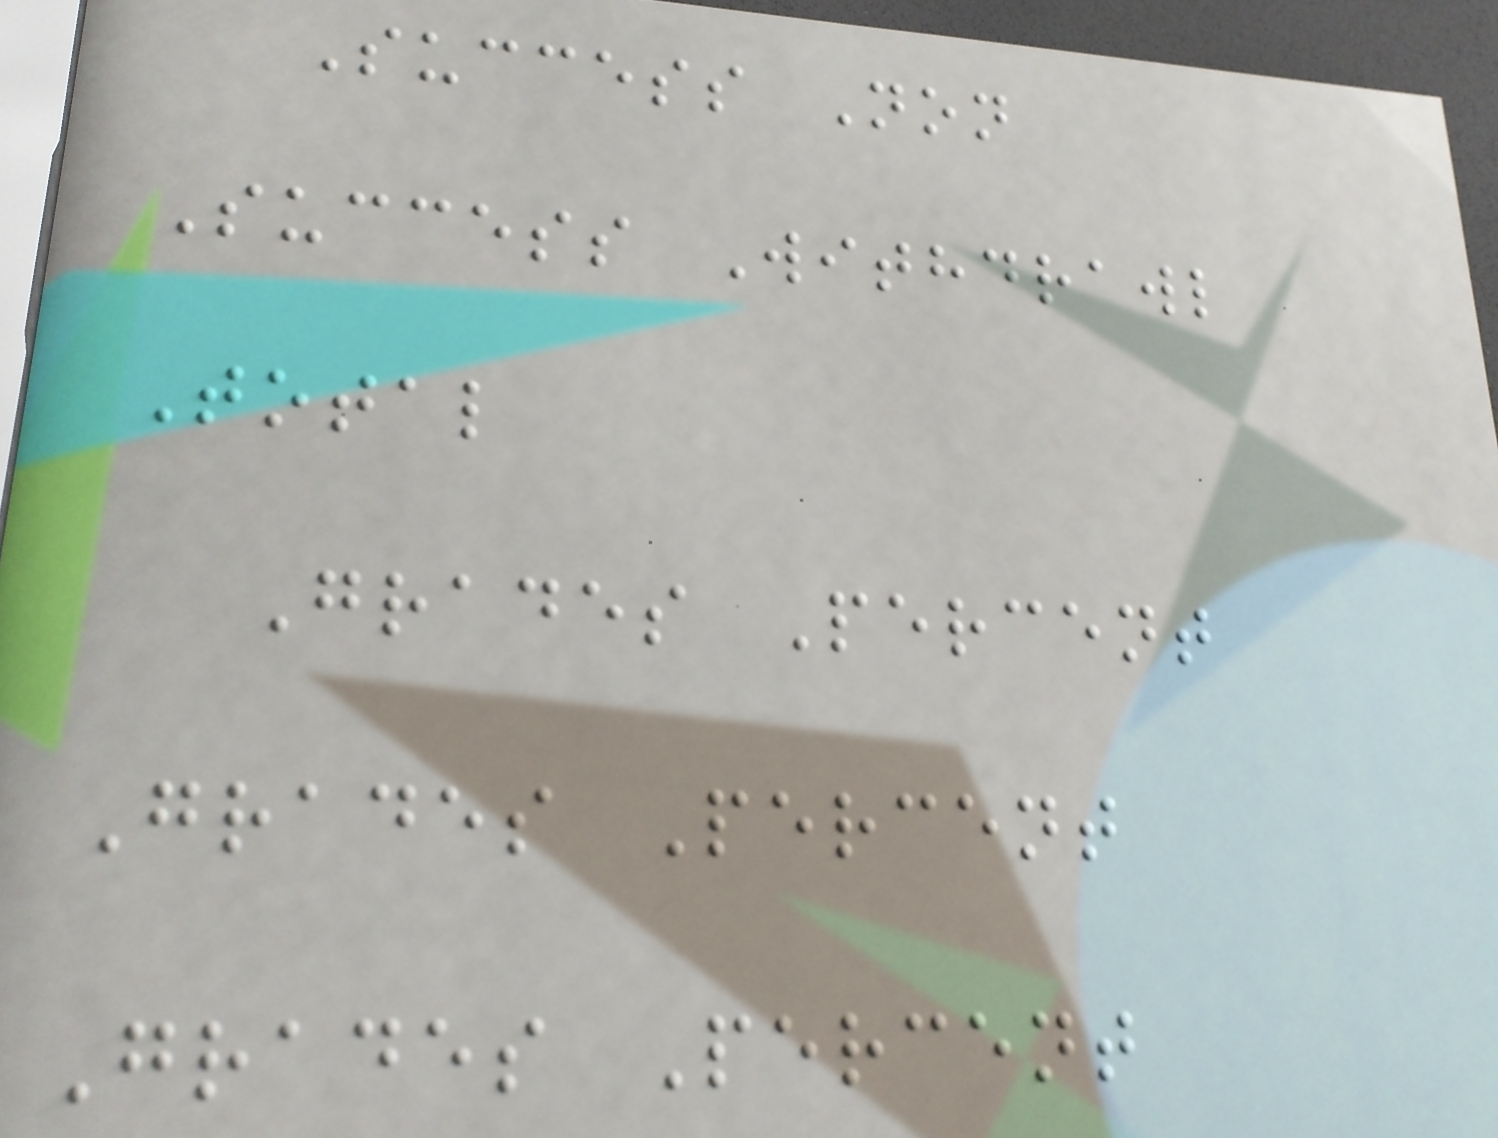Success Non
Success Withdrawl
Total
Grades Percent
Grades Percent
Grades Percent
